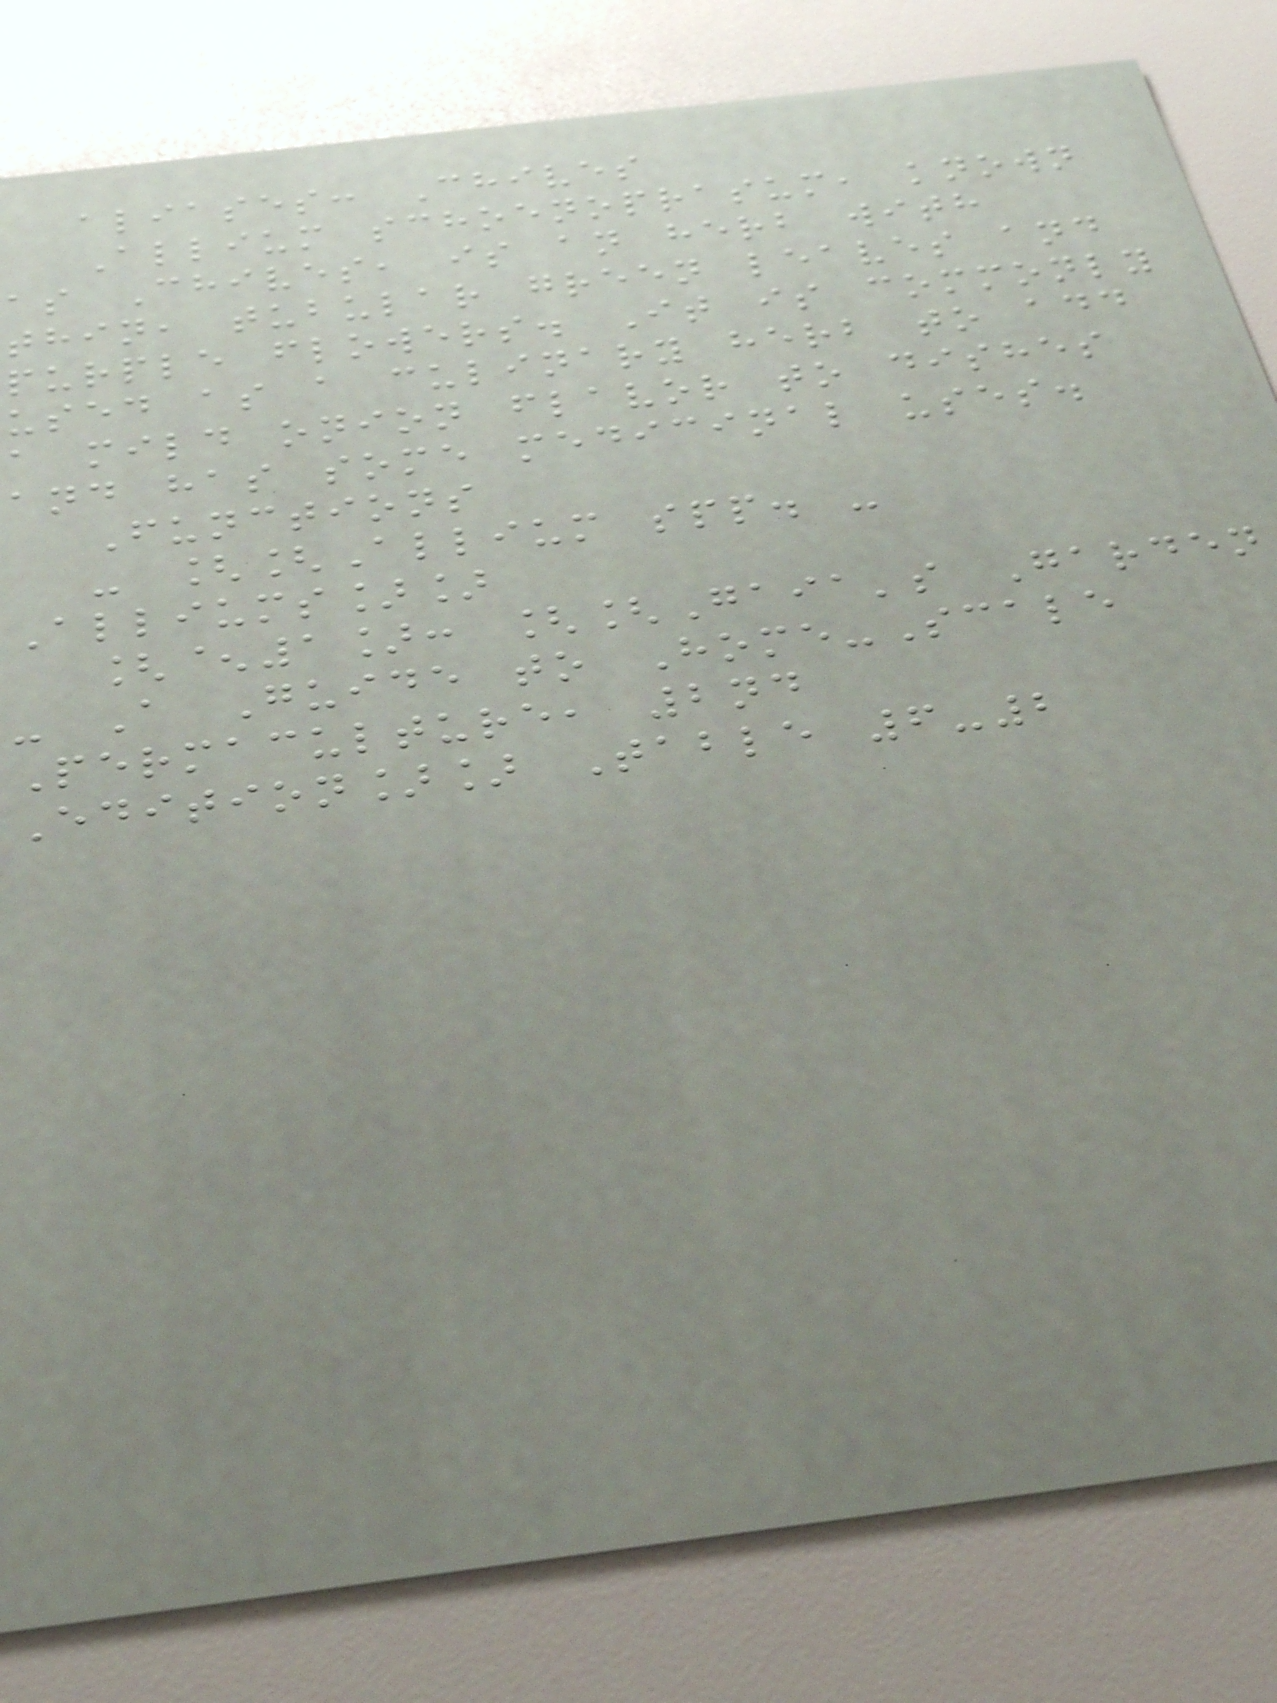aliases: Chives
Allium schoenoprasum, known
as Chives, is an herb with
thin, tubular green leaves and
purple flowers. It is commonly
used as a culinary herb to add
a mild onion flavor to dishes
and has some medicinal uses.
Functions
- [[Allium spp. -
Alliums]]
[^1]: [[Gaia's Garden
- A Guide to Home-Scale
Permaculture, 2nd
Edition]] Table 6-2
